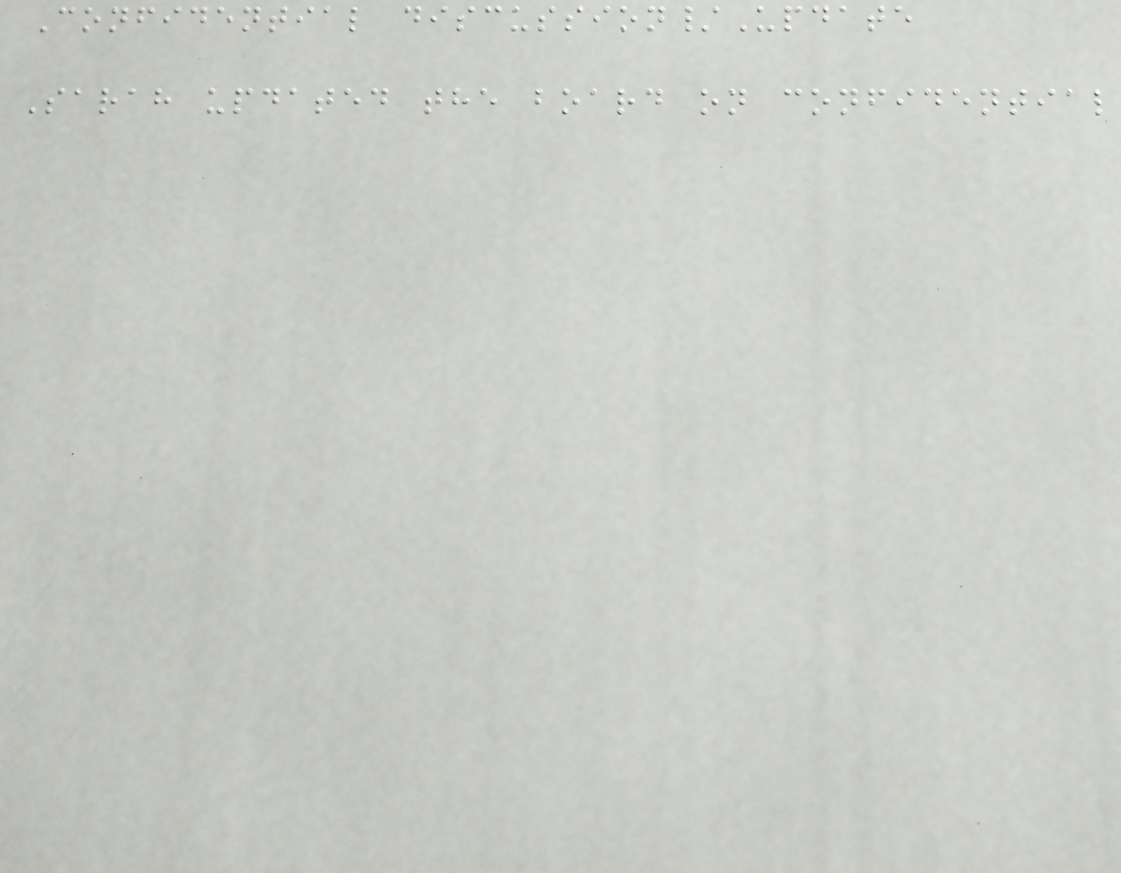Confidential discussion/Update
Sarah updated the board on confidential
